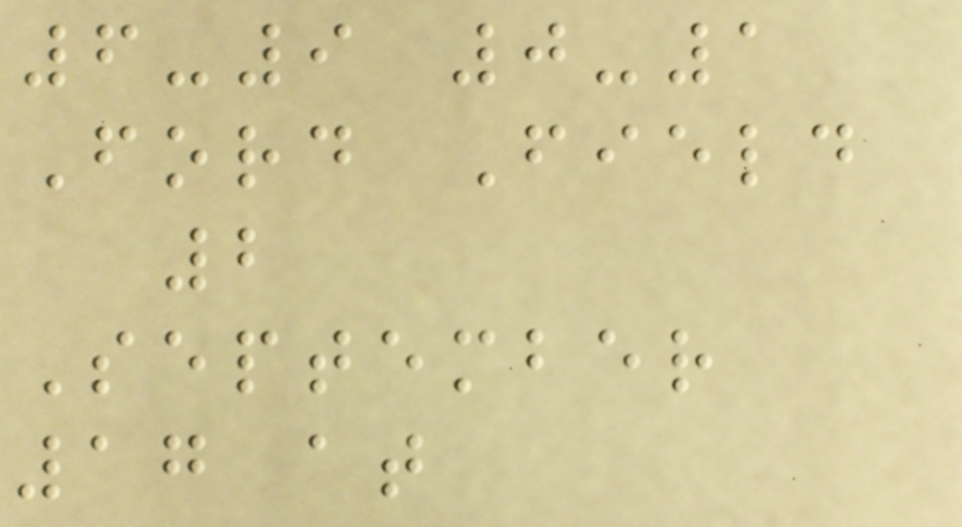6-9 0-1
Ford Field
2
September
17 at
